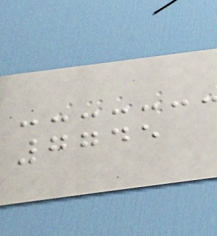7745
